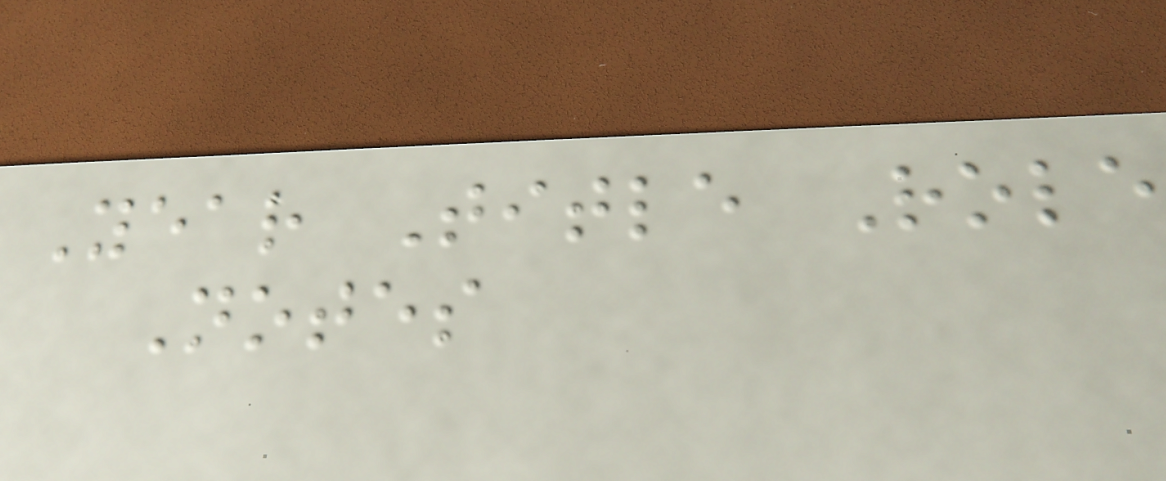Year Title Role
Notes
